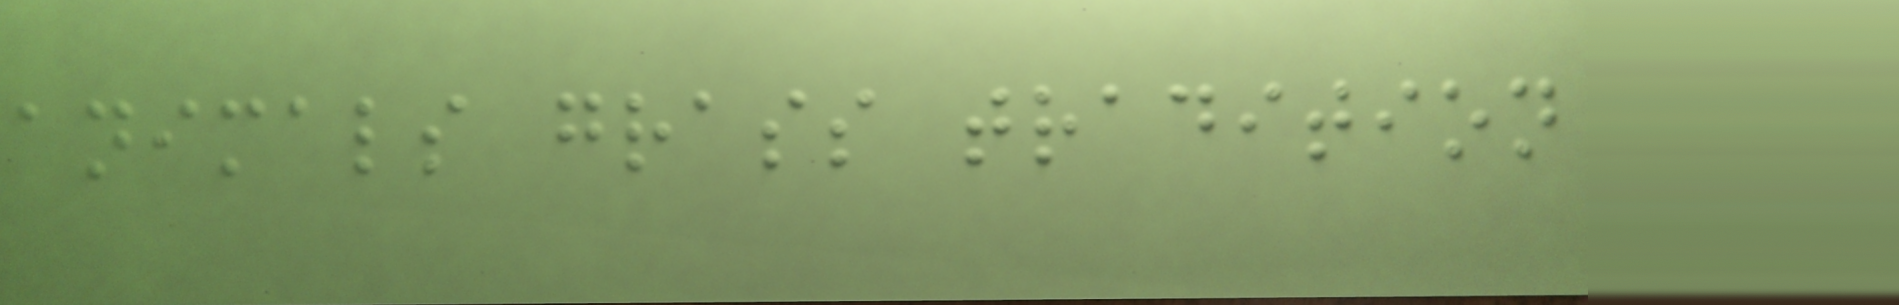animals grass tradition
